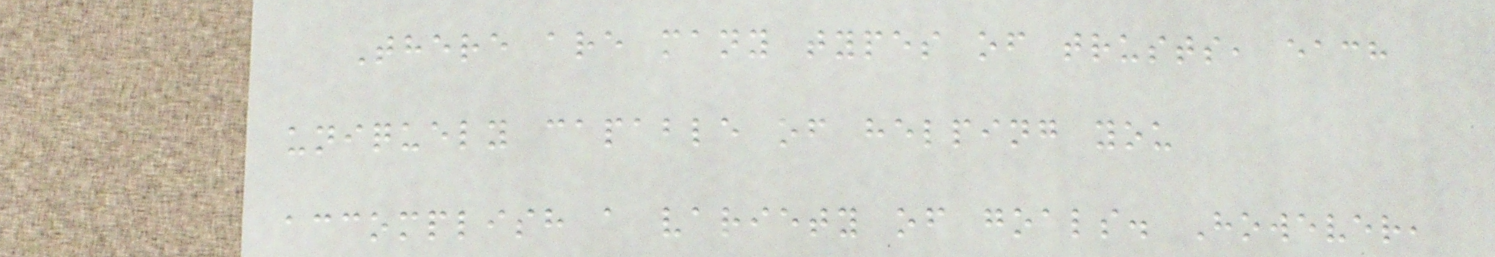There are many types of trusts, each
uniquely capable of helping you
accomplish a variety of goals. However,
